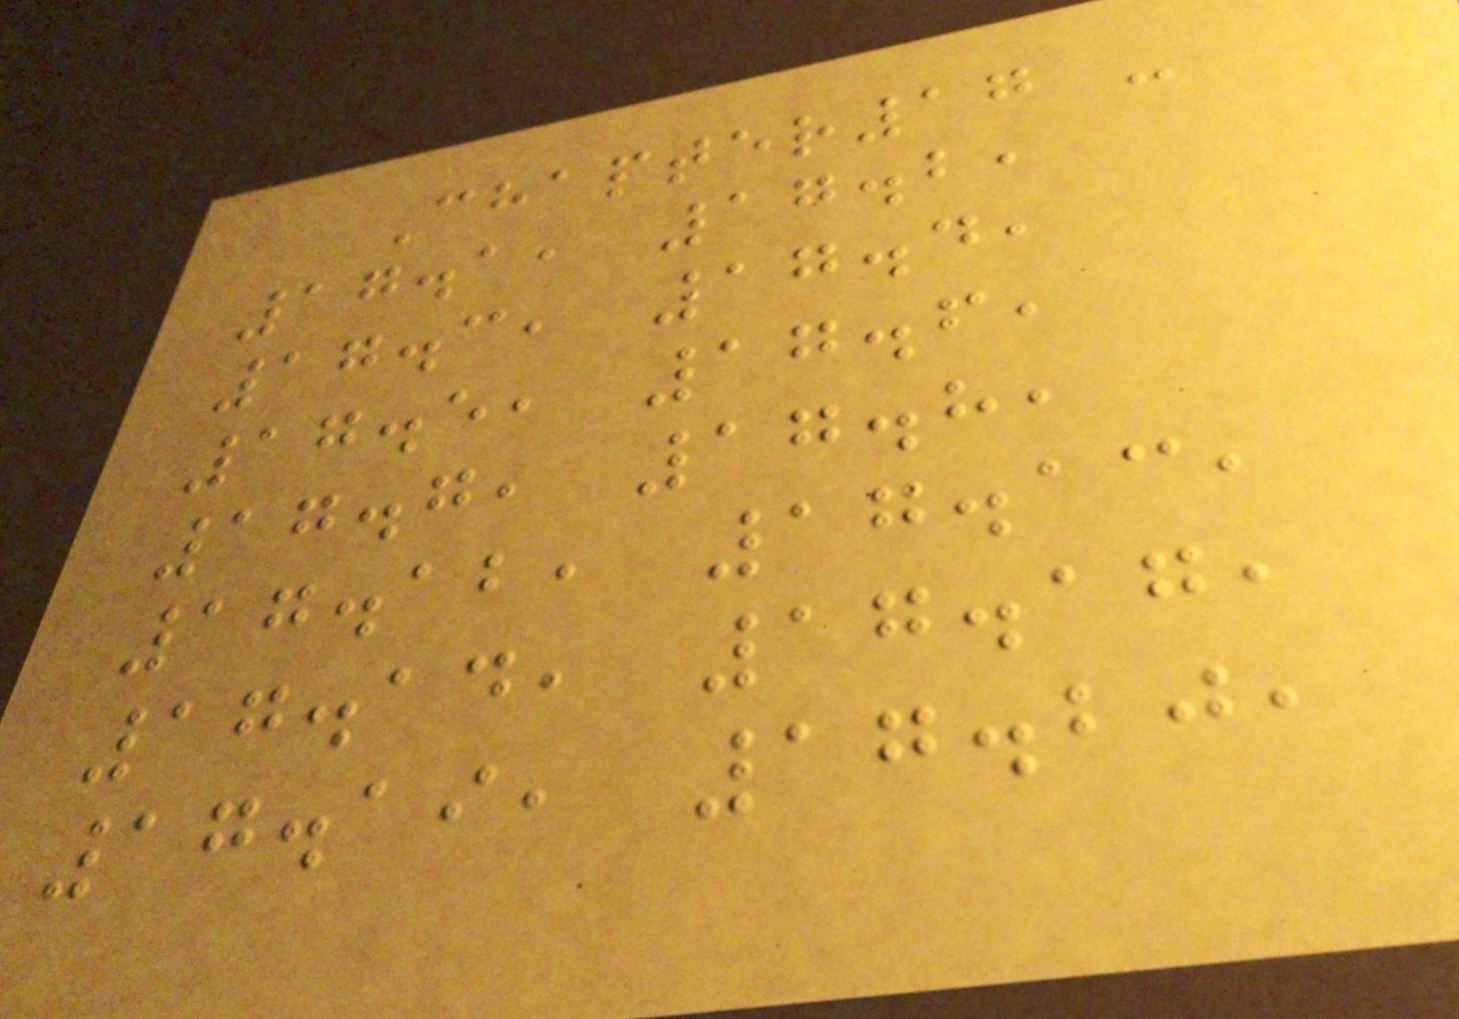Chapter17 -
17.1, 17.2,
17.3, 17.4,
17.5, 17.6,
17.7, 17.8,
17.12, 17.13,
17.14, 17.17,
17.19, 17.20,
